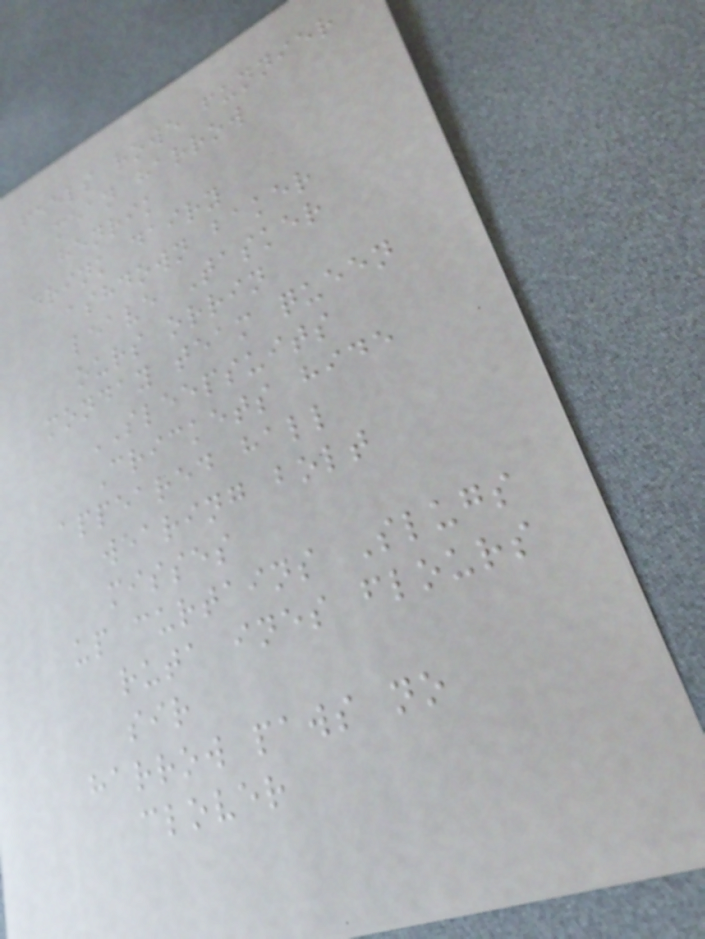feels rowe funnier
mean harrow
henrik
drink dairy
ashdown baker
leave Tasker
ours orrin
monday team queen
SLEEPSUITS
Crickets hide
appeared hall
wearing bolt
misses
up curtains Slugs
ruta ines flours
sir
harrow paws no
clover
